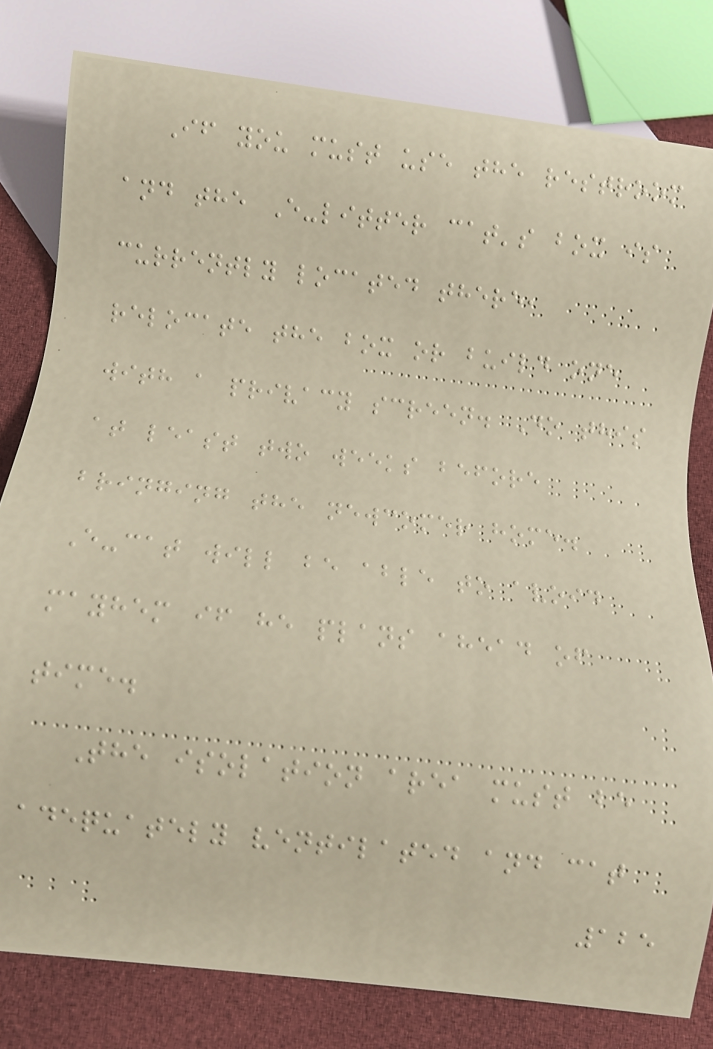If you must use the restroom
and the E-litter cat's box is
currently located there,
relocate the box or build one
with a privacy screen. Do this
at least two weeks before
bringing the newcomer home.
E-cat will be able to avoid
mayhem if he plans ahead of
time.
The isolation area must be
adequately ventilated and cat
125
